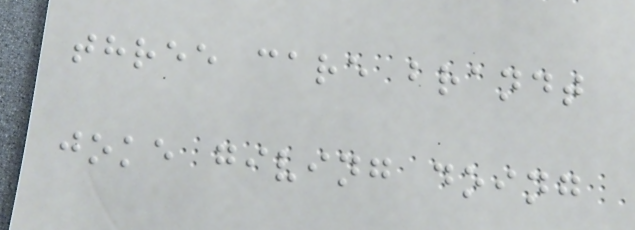three care brandt
joke giving doing
